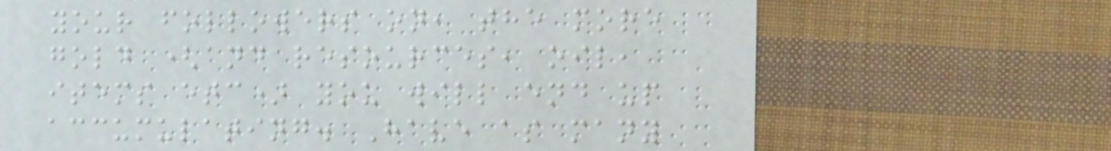your followers on, the more
gold (and resources, oil,
items etc) you will end up
accumulating. Have as many
